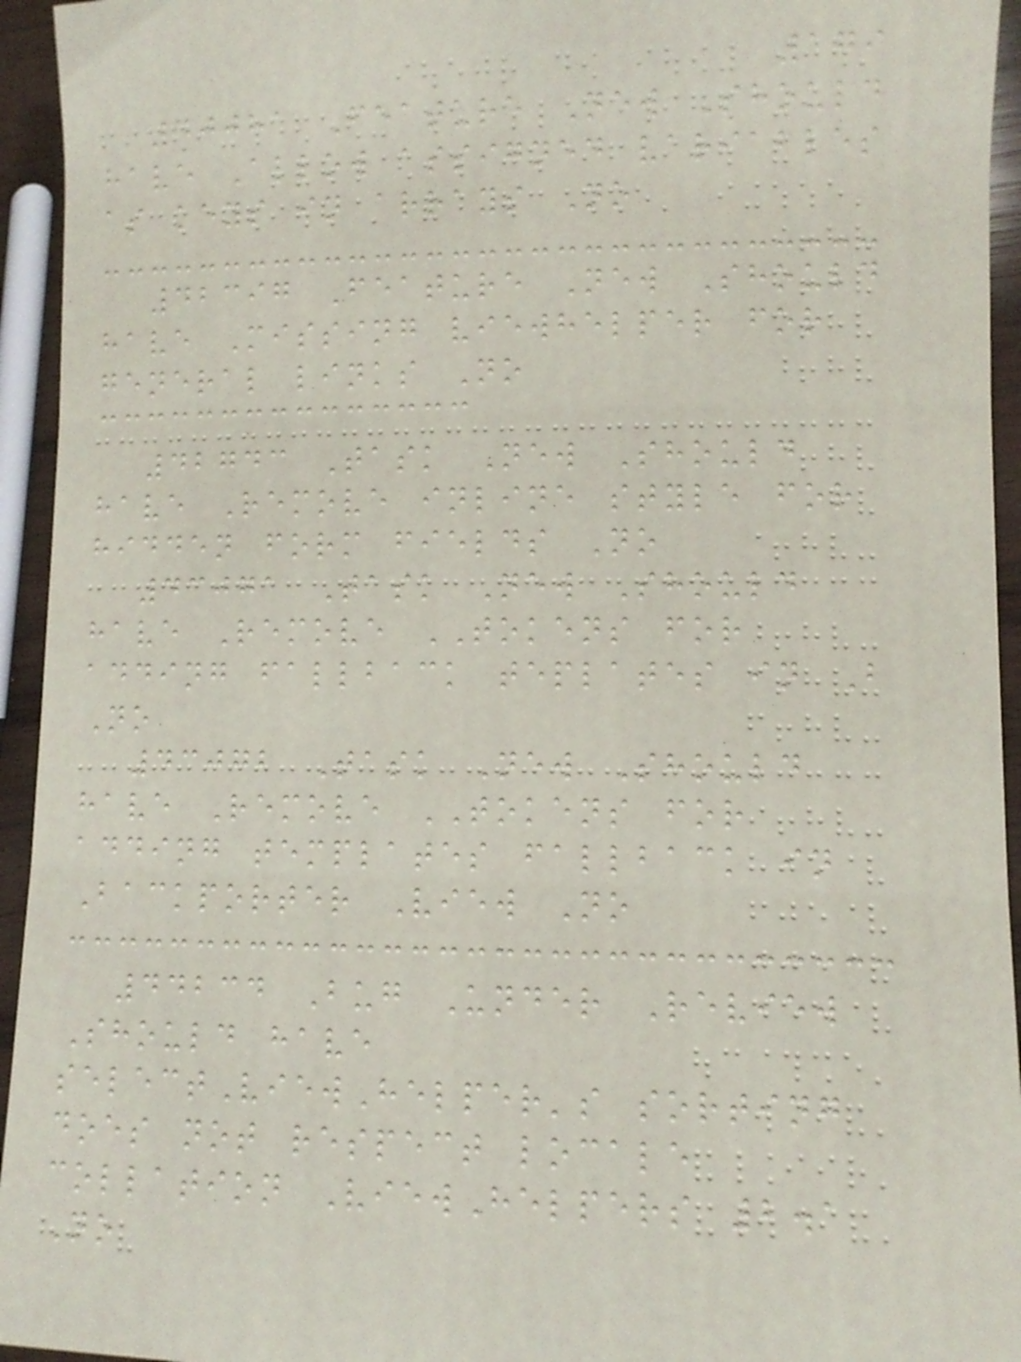179
40081 Feature New Should
have Allow assigned variables
as keys in arrays No
42397 Feature New Should
have Missing viewhelper for
general links No
42743 Task New Should
have Remove inline style for
hidden form fields No
43071 Task New Should
have Remove TOKENS for
adding fallback teplates in B
No
43072 Task New Should
have Remove TOKENS for
adding templates fallback in
Backporter View No
44234 Bug Under Review
Should have
selectViewHelper's sorting
does not respect locale
collation ViewHelpers 2.1
No
